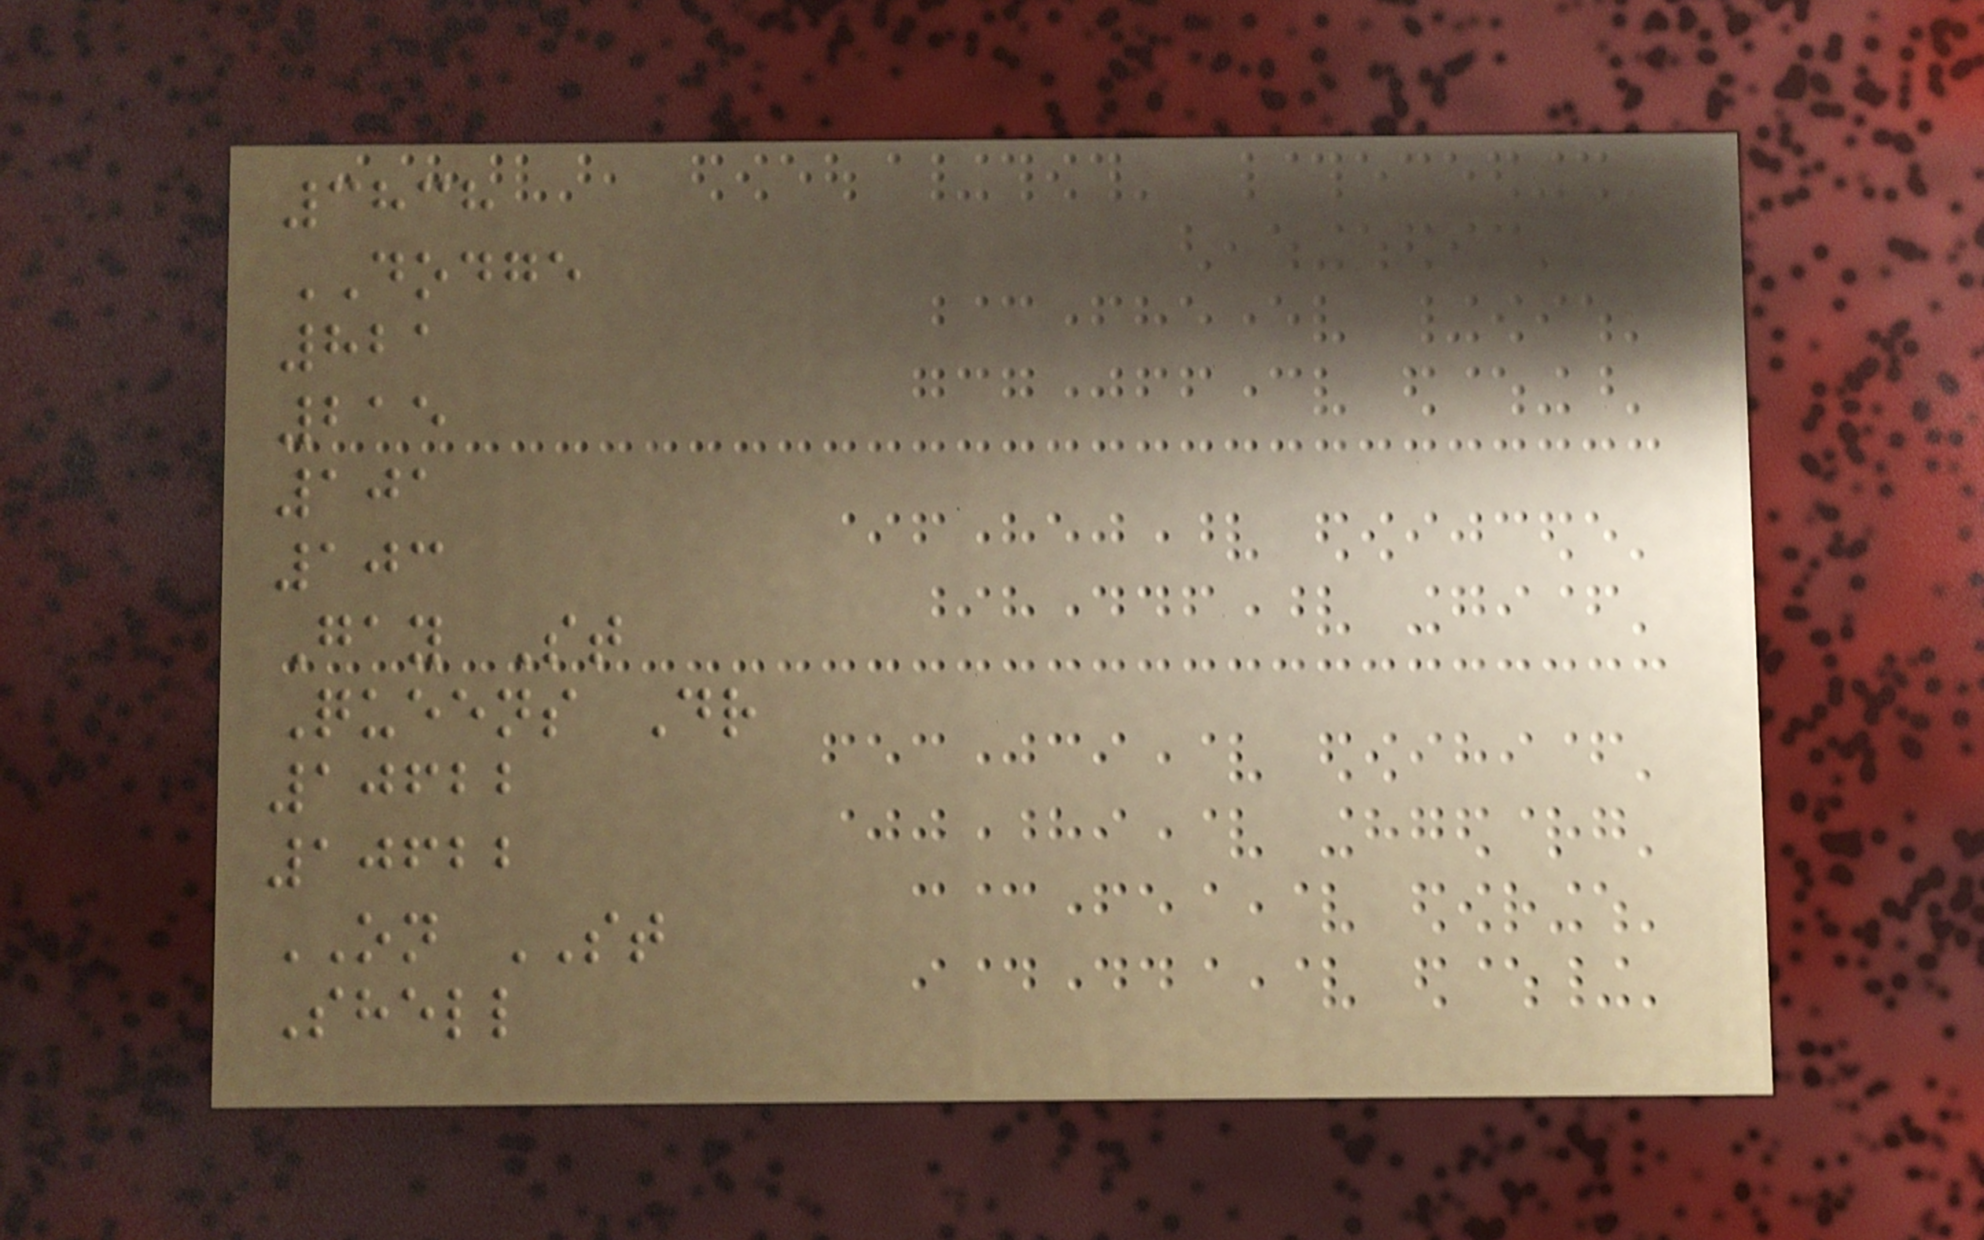3838
DODGE
821
215
101
103
Gay St
Queens Dr
10622
10622
ON ST
Shell
